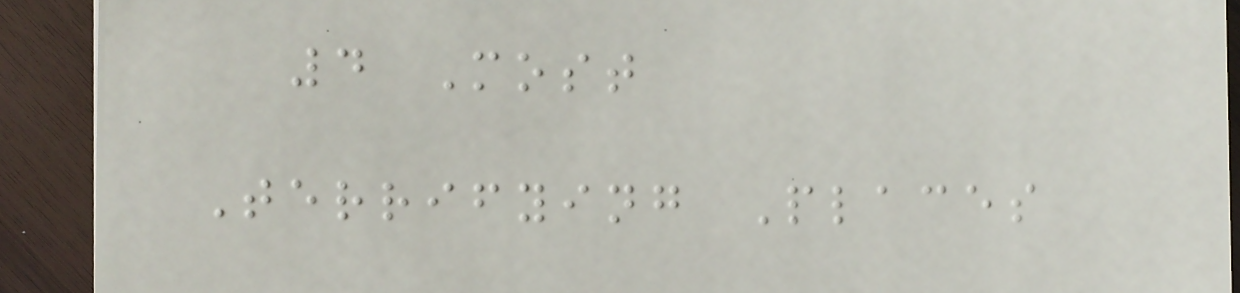4 Most
Terrifying Places
